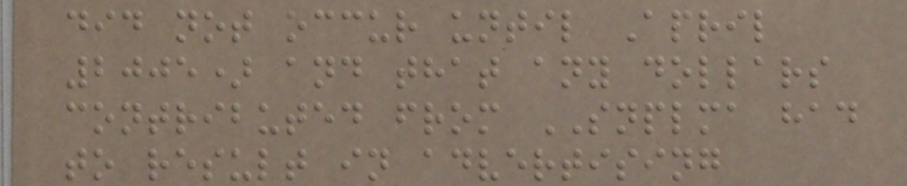did not occur until April
2005) and that any dollars
contributed from SNPLMA had
to result in advertising
